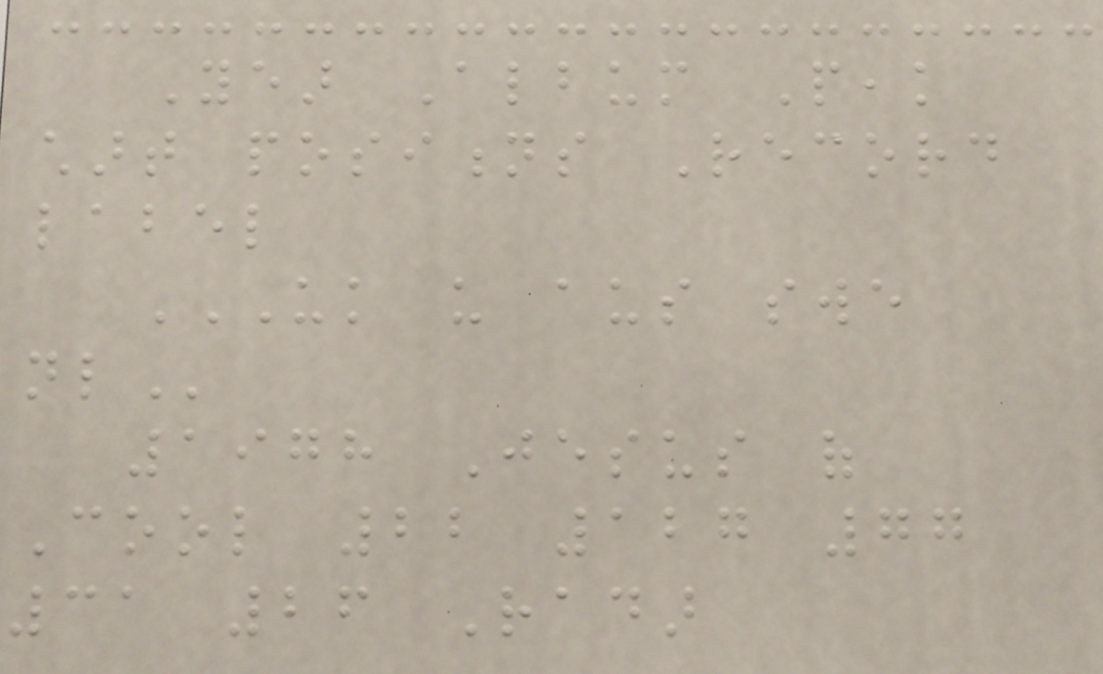Year Album Peak
chart positions Record
label
UK US AUS SWE
NL
1978 Jesus of
Cool 22 127 77
31 26 Radar
